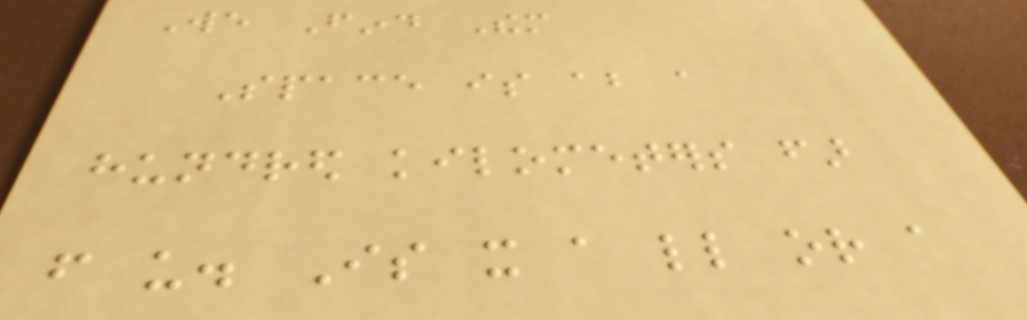We Find Them
Space is about a
hundred kilometers far
from us. Is it a little or a
